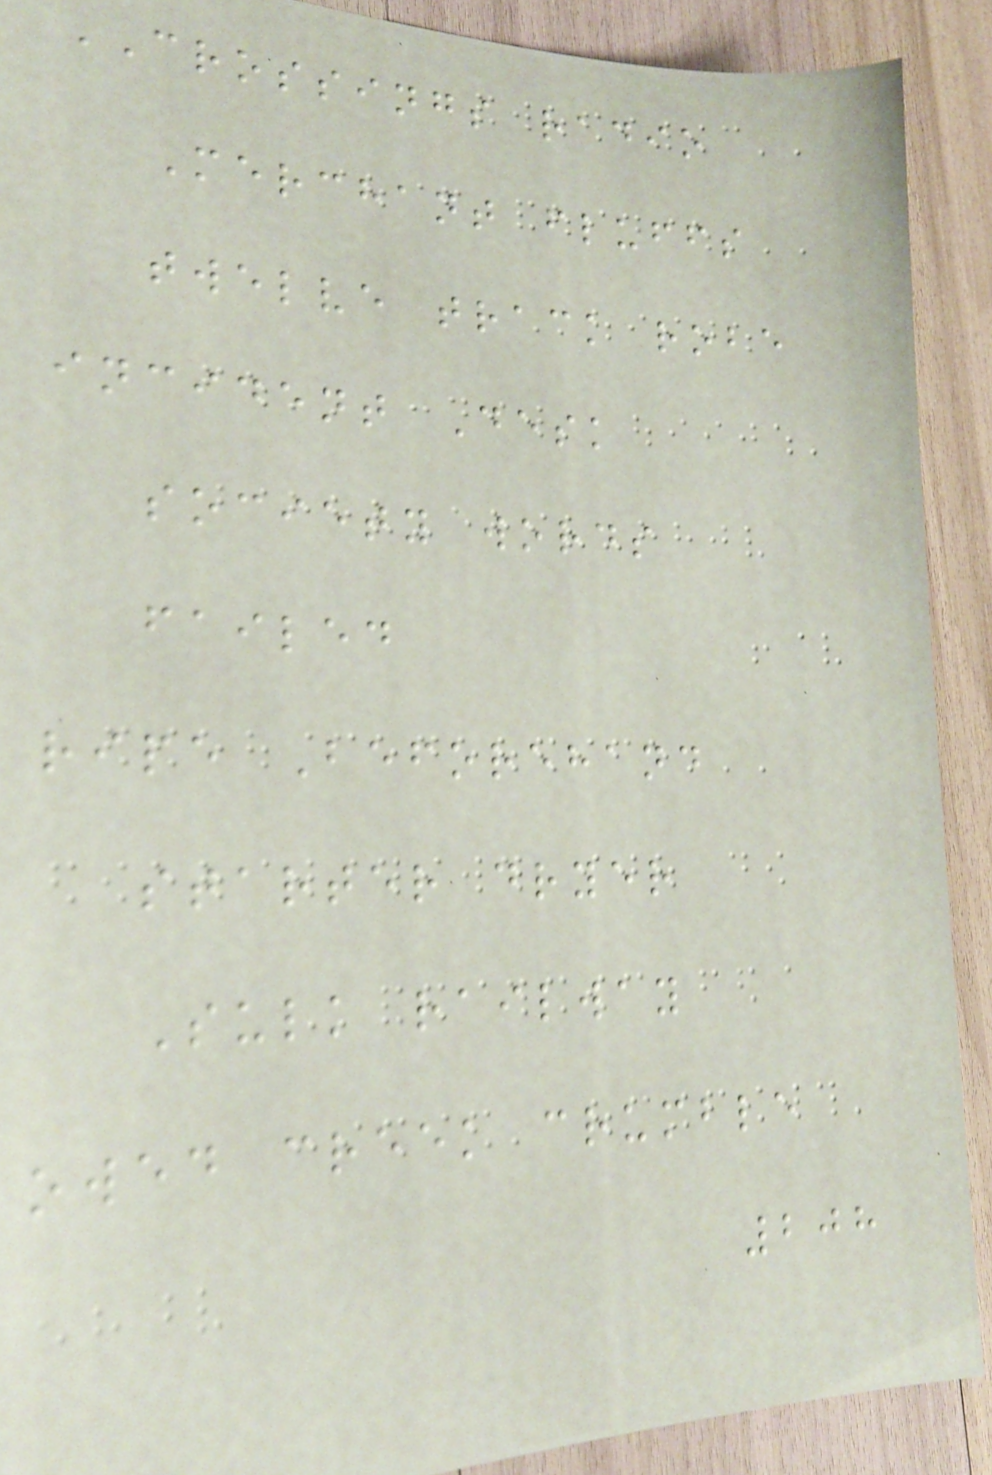CROSSINGS radio
Merchant fluffs
twelve track robe
incident Desk
society words
failed
ripe Beforehand
starter dryer
Sulk railway
owed creek crumble
208
